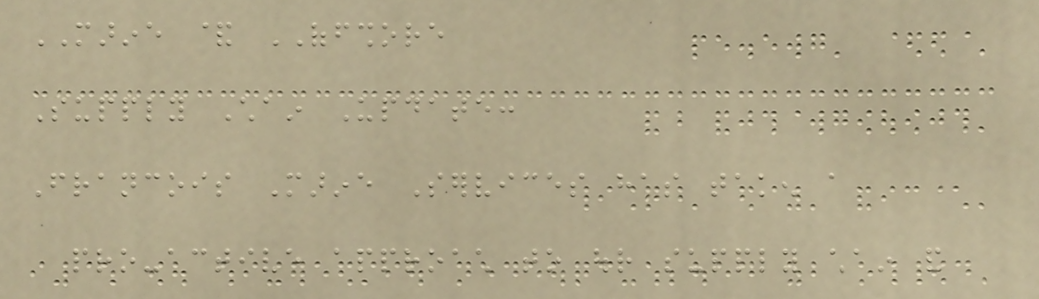MARINE & OFFSHORE
Supply Chain Update:
Francois Marine Services has taken a
pro-active approach to our supply chain and
